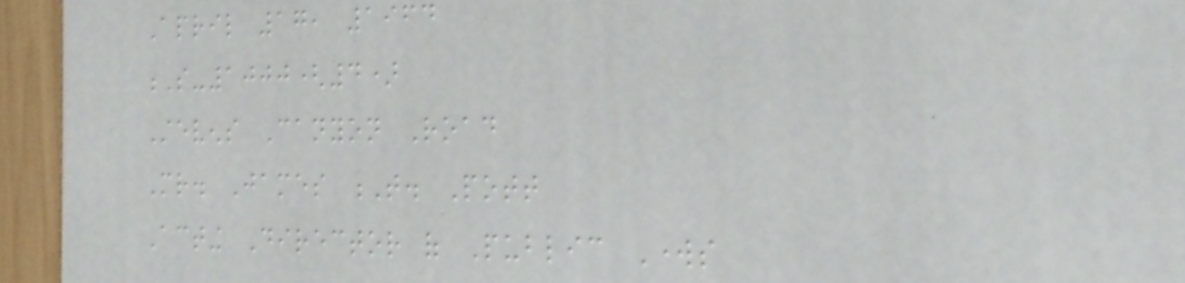April 17, 1964
S-1000(4)
Stevens Canyon Road
Mr. James T. Pott
Acting Director of Public Works
